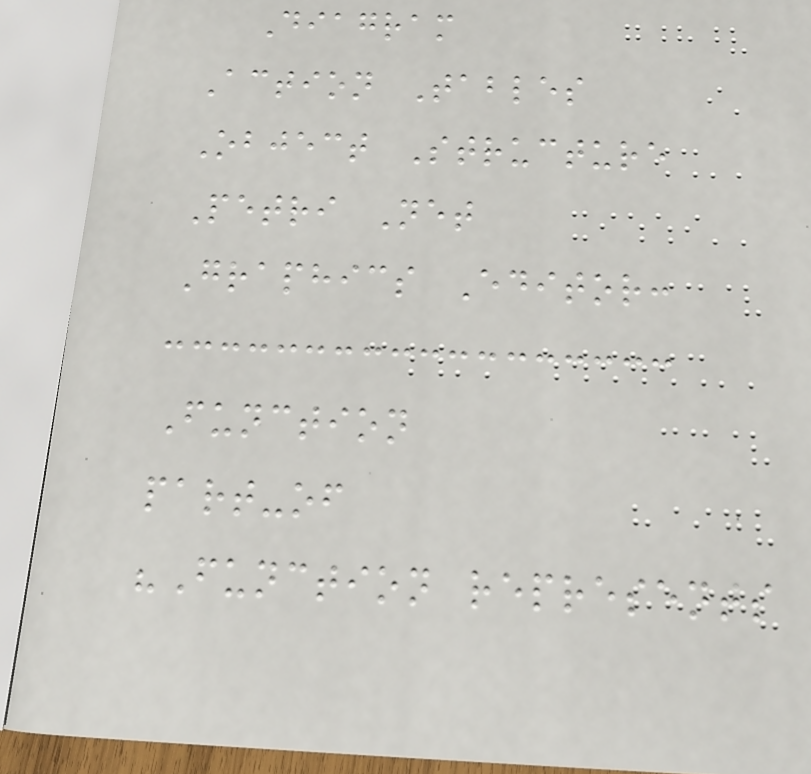Diagram
Action Tables
Object Structure
Petri Net
Graphics Editor:
Function
part-of
"Function represents
